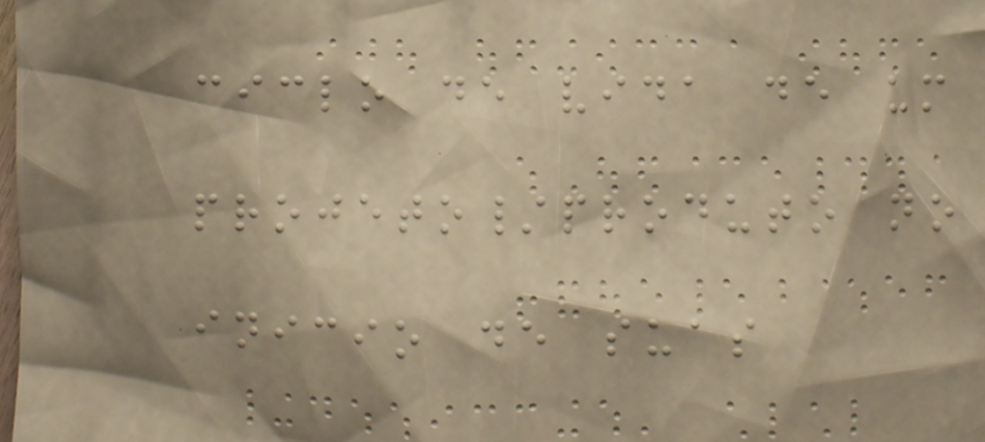ciclo de vida de um
projeto/produto no
inicio de suas
